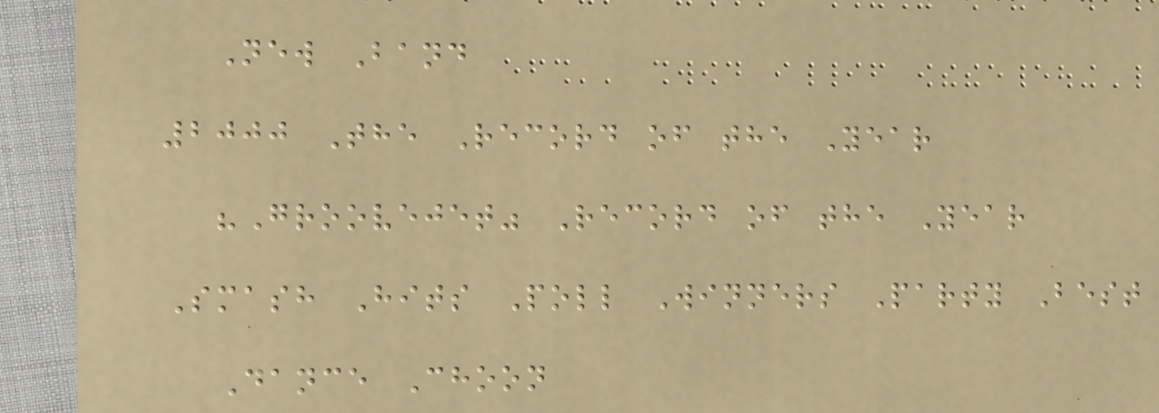New Band
2000 The Record of the Year
"Groovejet" Record of the Year
Smash Hits Poll Winners Party Best
Dance Choon
